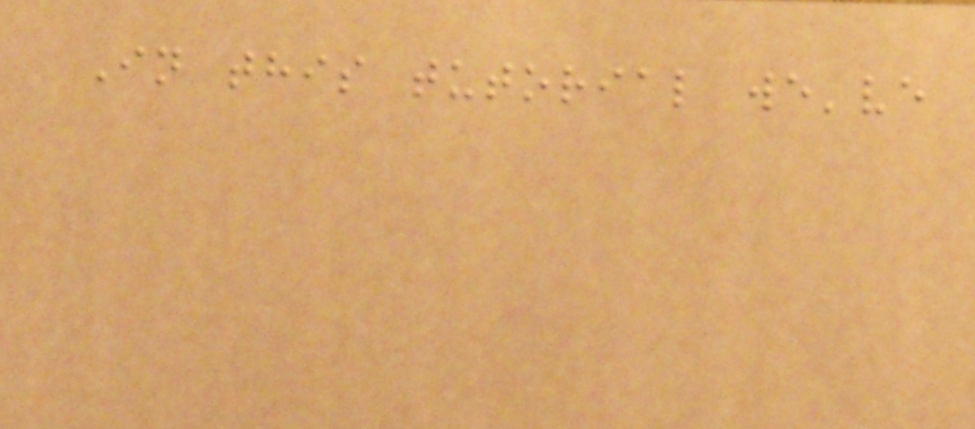In this tutorial we've
